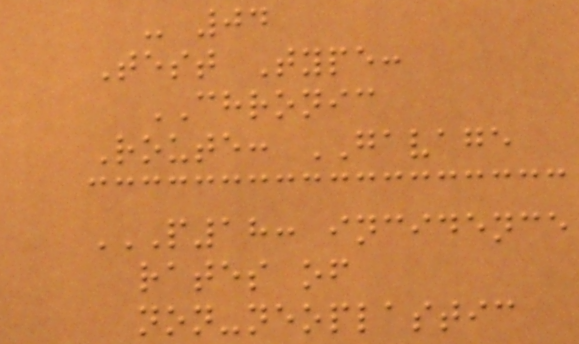- 04
Test Type:
CHRONIC
Route: GAVAGE
P18: INCIDENCE
RATES OF
NON-NEOPLASTIC
